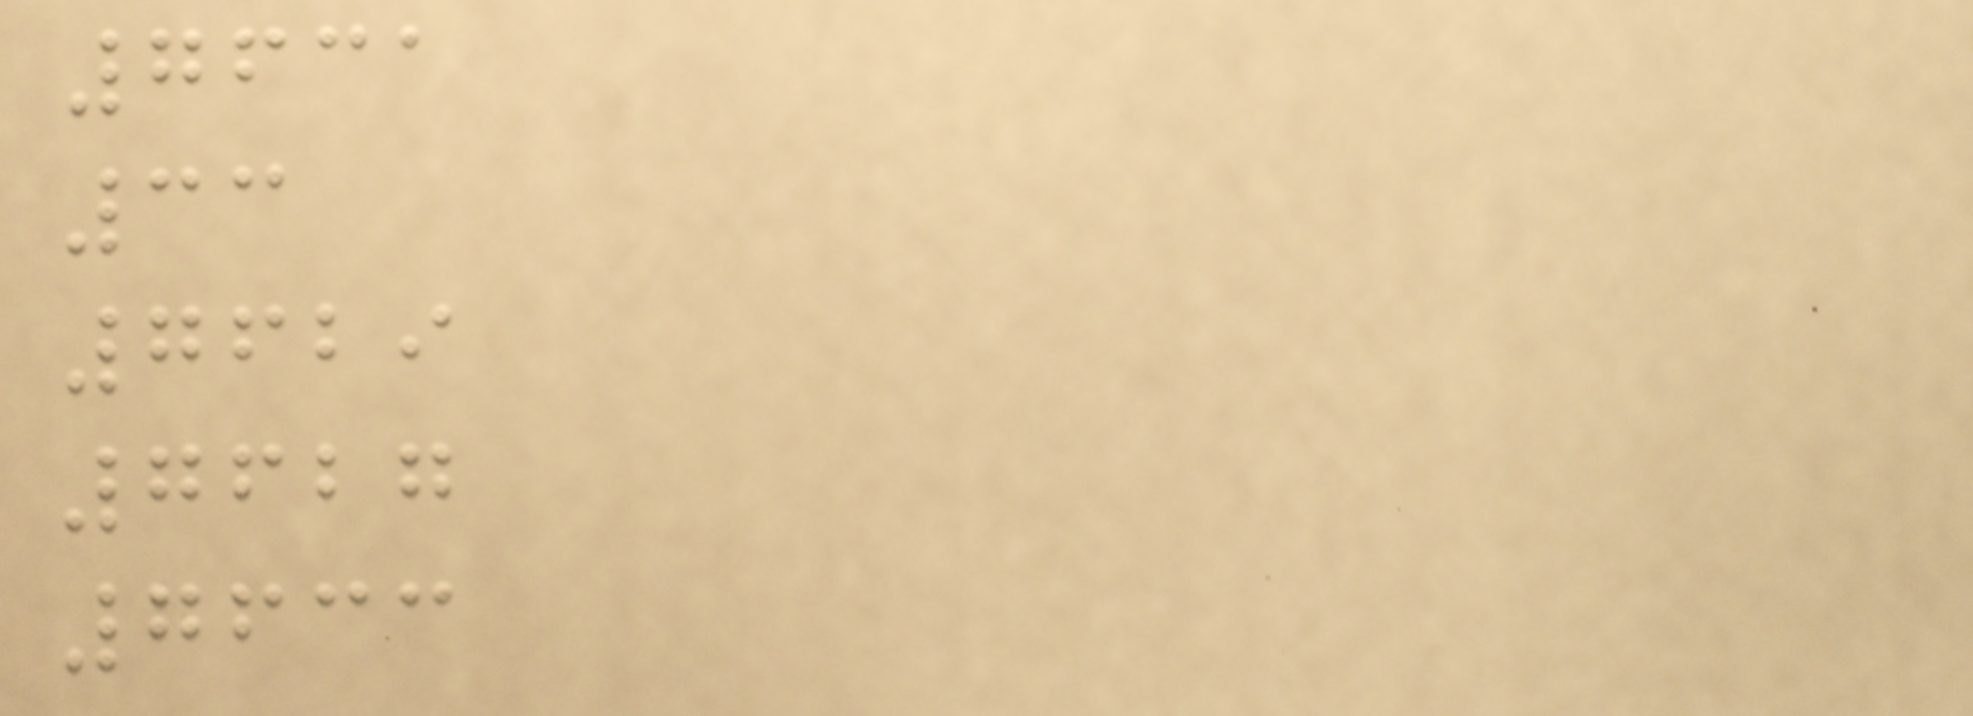7631
33
7629
7627
7633
